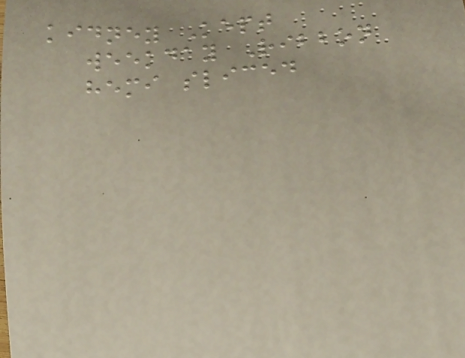kidney Kept
weekday Ribbon
hemi sliced
